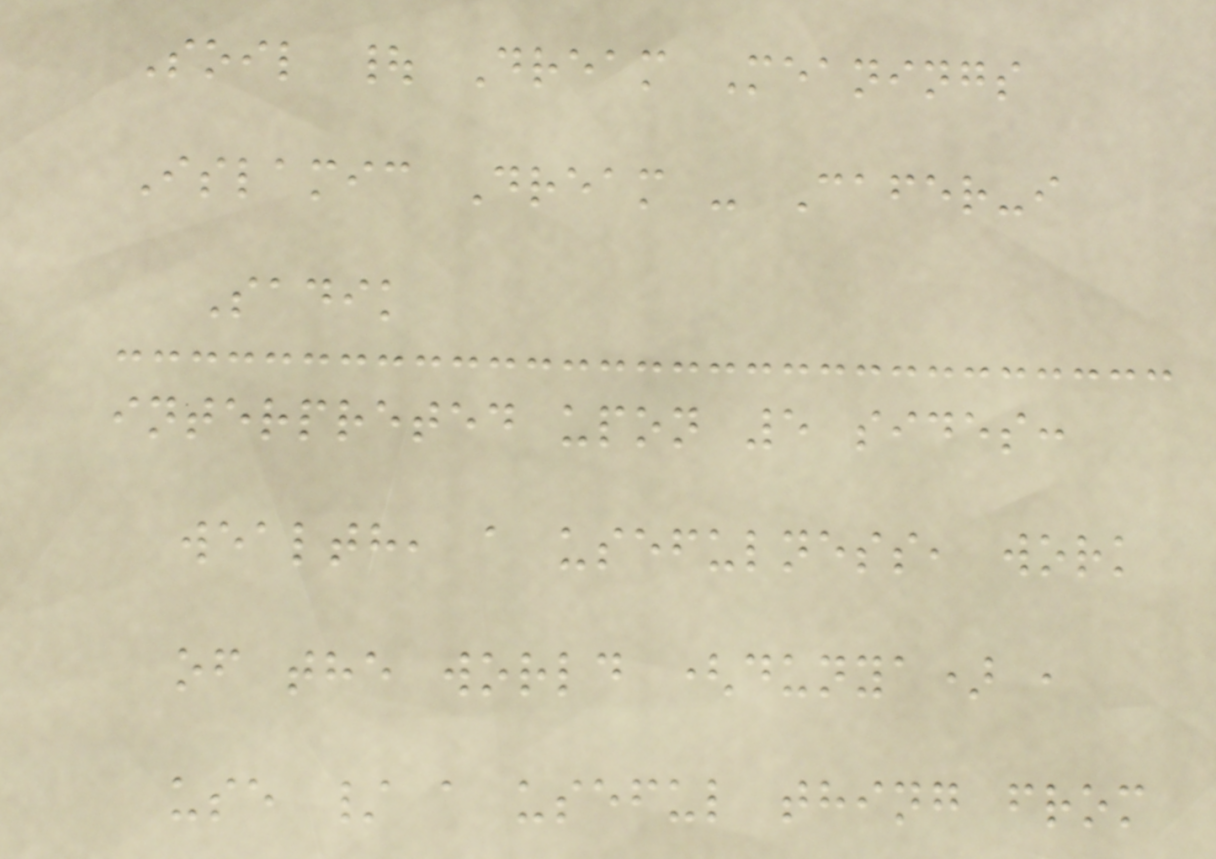Soil | Dream Meanings
Islamic Dream - Cafer-i
Sadik
interpreted upon 5 sides:
wealth, a usefulness, work
of the world (dunya) ,
use / a useful thing from
